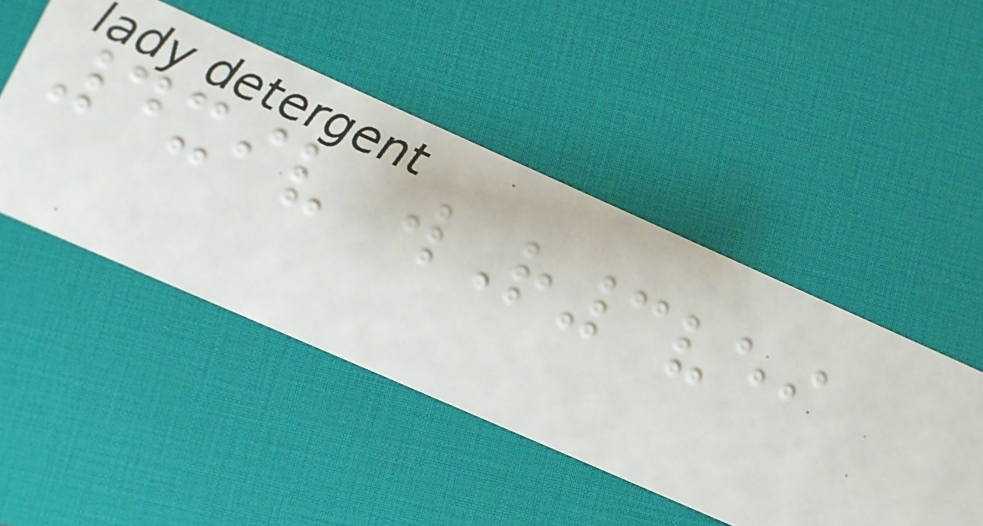4xiv wR3vei
